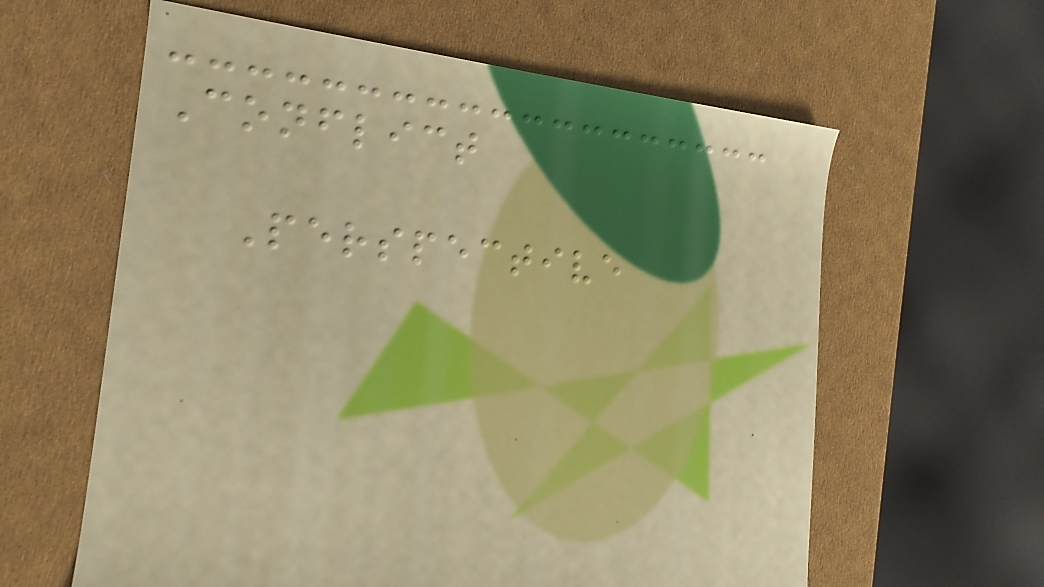Conflict
Perspective
